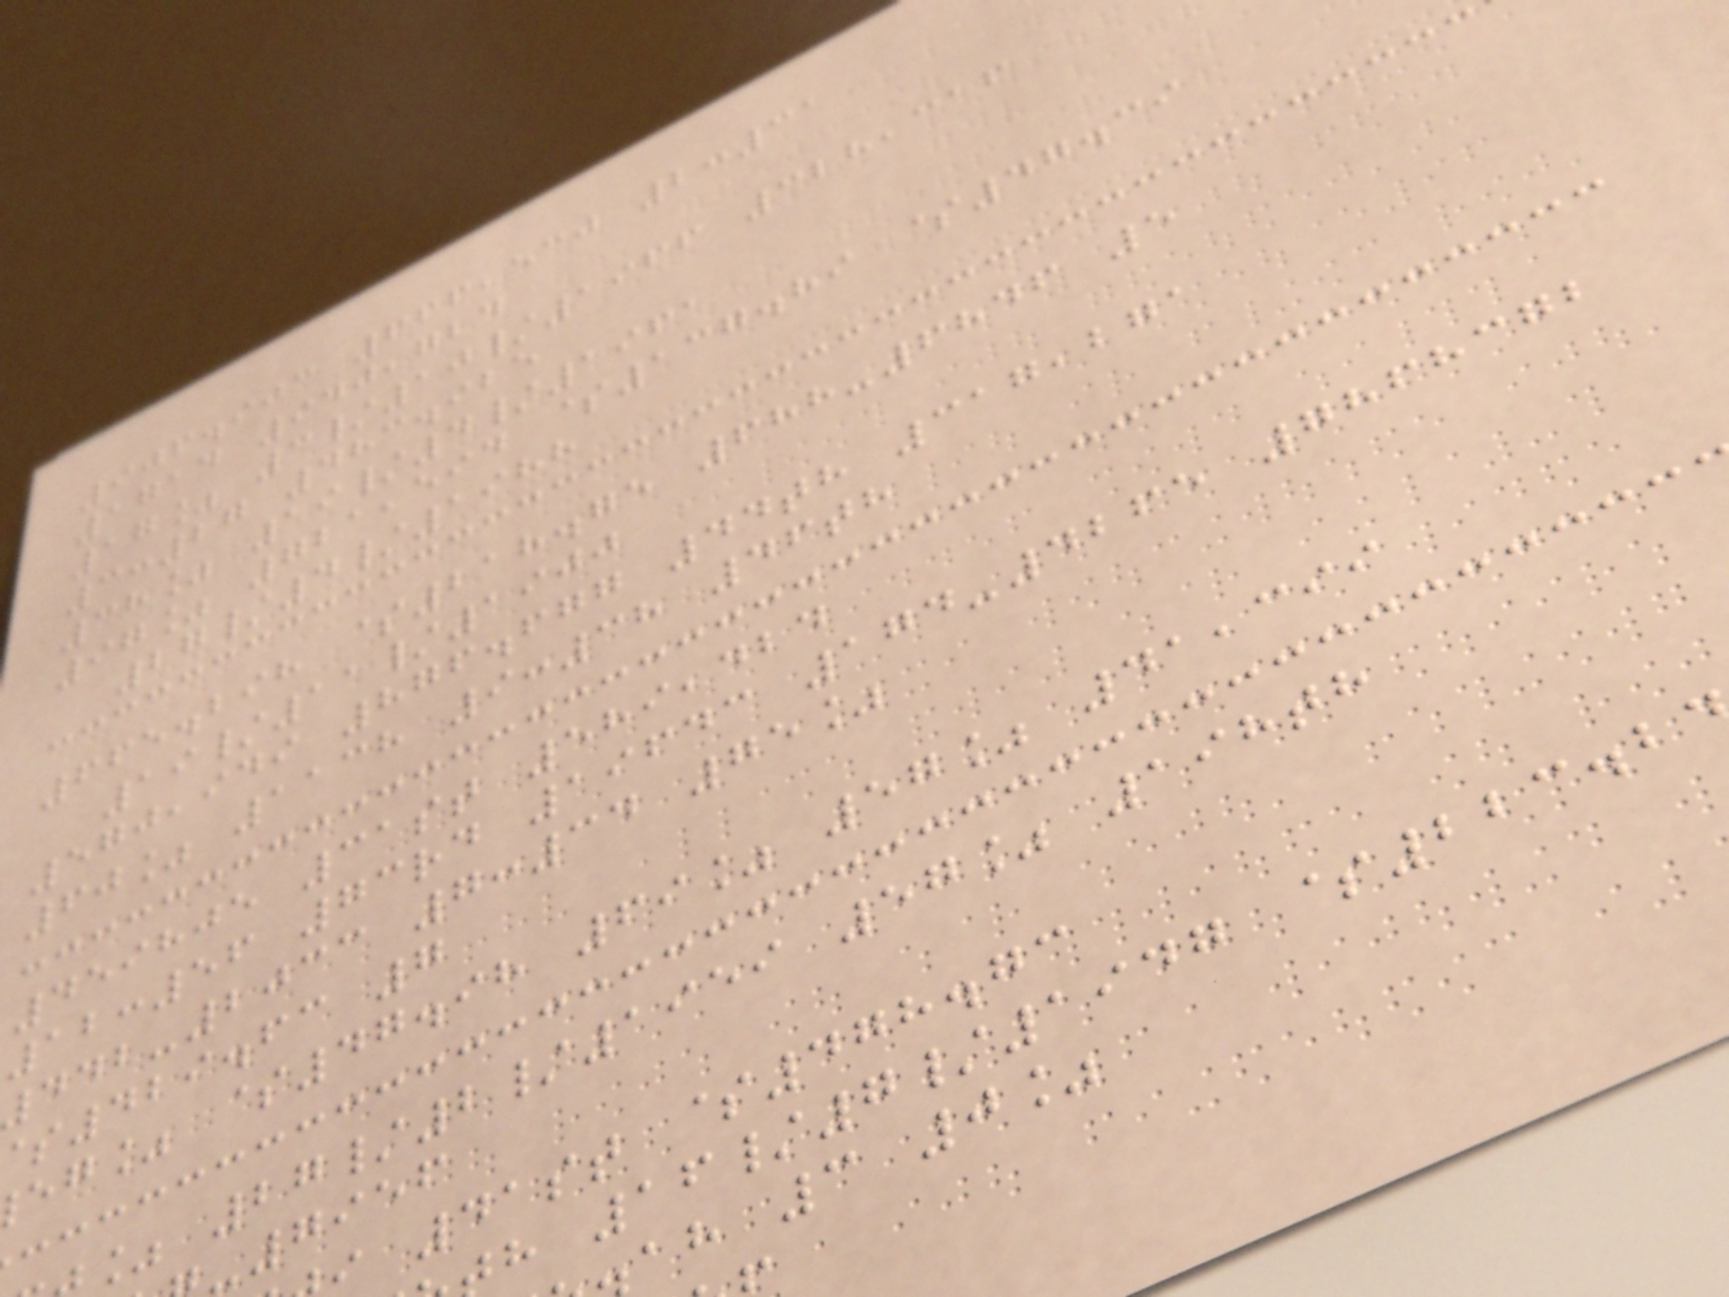906.903 666,530 2:31
1714 940,724
17% 3/10/1966 328,316
3:27 483.925
38% 19/4/1961
97% 721,594 $137.89 $47.39
27/4/1988
665.298 $218.75 688-6846 5
19/11/1900
570,949 876.677 44th 317,271
60% 1138 9:38 46th
459805 31st 589,424
12:56 73rd 19643 174-4265 7868372
442-2033 7:34 75%
429.63 7
eg% $47.98 69% 57% 41,399
% 27/2/1959 57% 198th
-7956
41st $478.73
h 16/7/1947 $223.2
ah 3 0%
